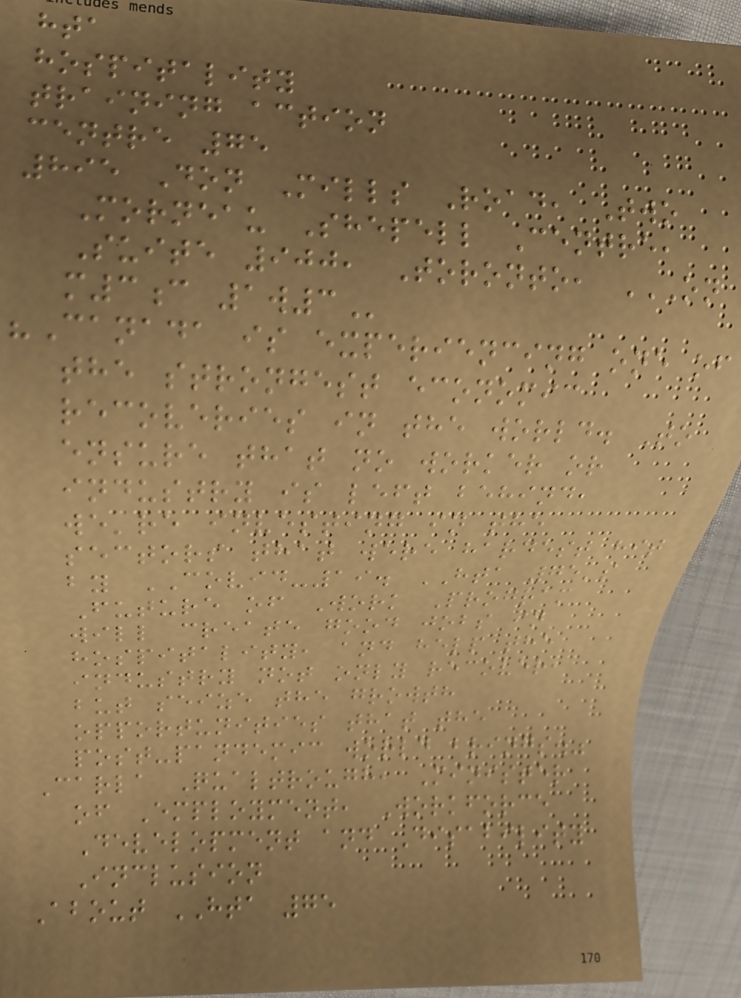hta
hospitality
training action
centre 75
895 Don Mills Road, Two
Morneau Shepell Centre,
Suite 900, Toronto, ON
M3C 1W3
"Canada is experiencing one of
the strongest economic
recoveries in the world. To
ensure that no worker or
industry is left behind,
we're investing in the
sectors that were hardest hit
by COVID-19. HTA 75's
Future of Work Program
will create good jobs in
hospitality, and help the
industry not only recover,
but seize the growth
opportunities that the
post-pandemic world brings."
Carla Qualtrough, Minister
of Employment, Workforce
Development and Disability
Inclusion
About HTA 75
